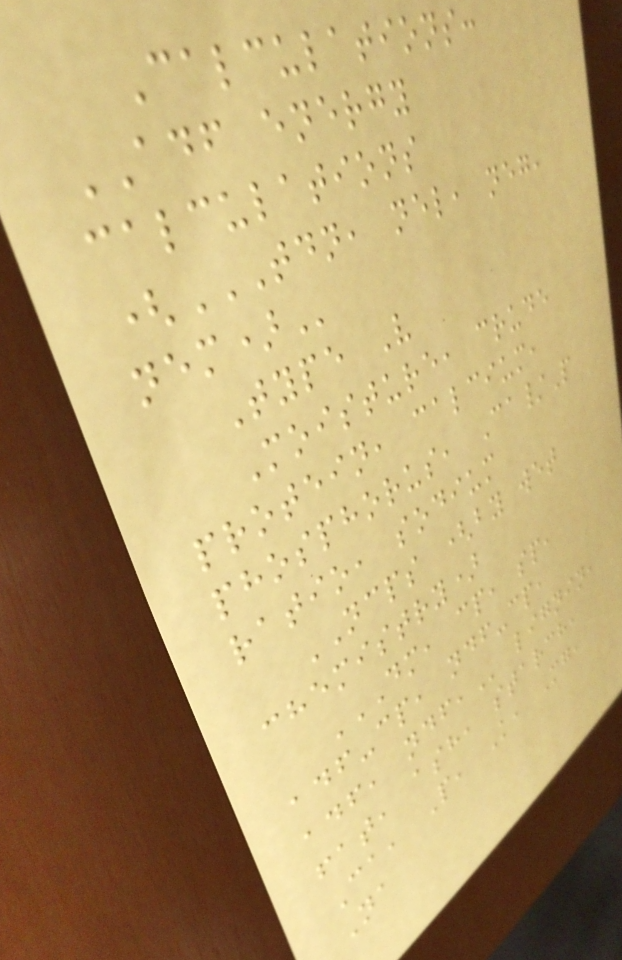Calculations:
ADF energy
calculations
(TDN, NEL, NEG,
NEM)
Type V
Moisture, crude
protein, calcium,
phosphorus, Ca/P
ratio, sodium
NCPS (by wet
chemistry)
DM, CP, SP,
ADF-CP, NDF-CP,
ADF, NDF, lignin,
fat, ash, starch,
Ca, P, K, Mg,
Na
